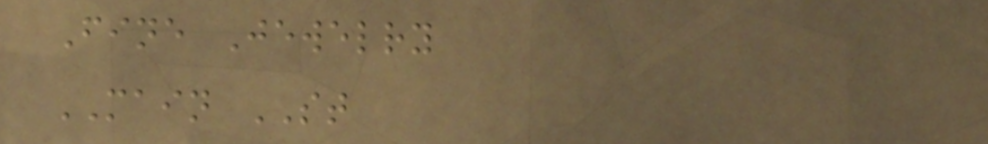Fine Jewelry
MAIN ST
